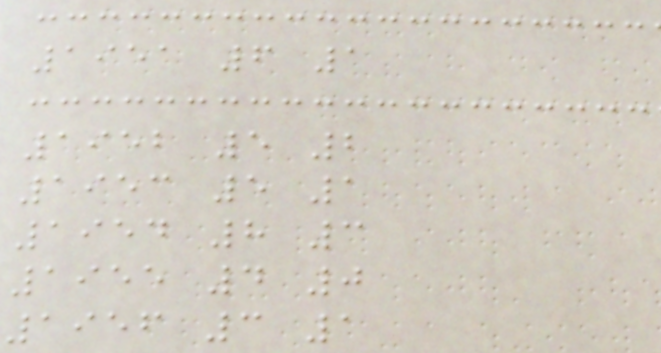1951 6 1
1952 5 2
1953 5 1
1954 8 3
1955 4 0
1956 3 1
